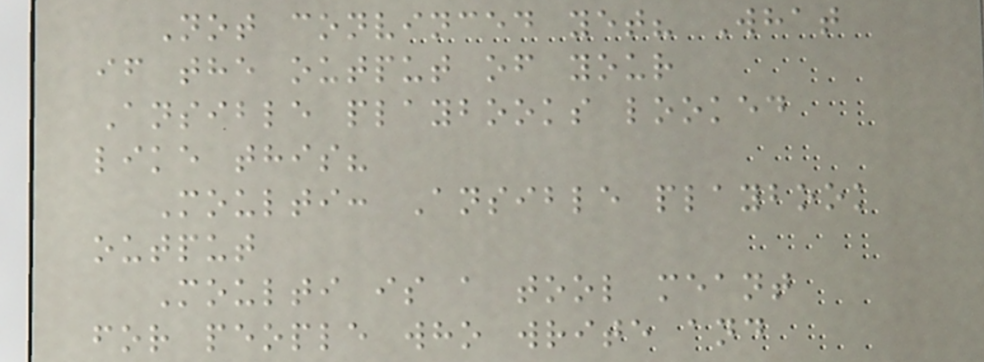Not convinced yet? What
if the output of your
Ansible playbooks looked
like this?
Moulti: Ansible playbook
output
Moulti is a tool meant
for people who write and
